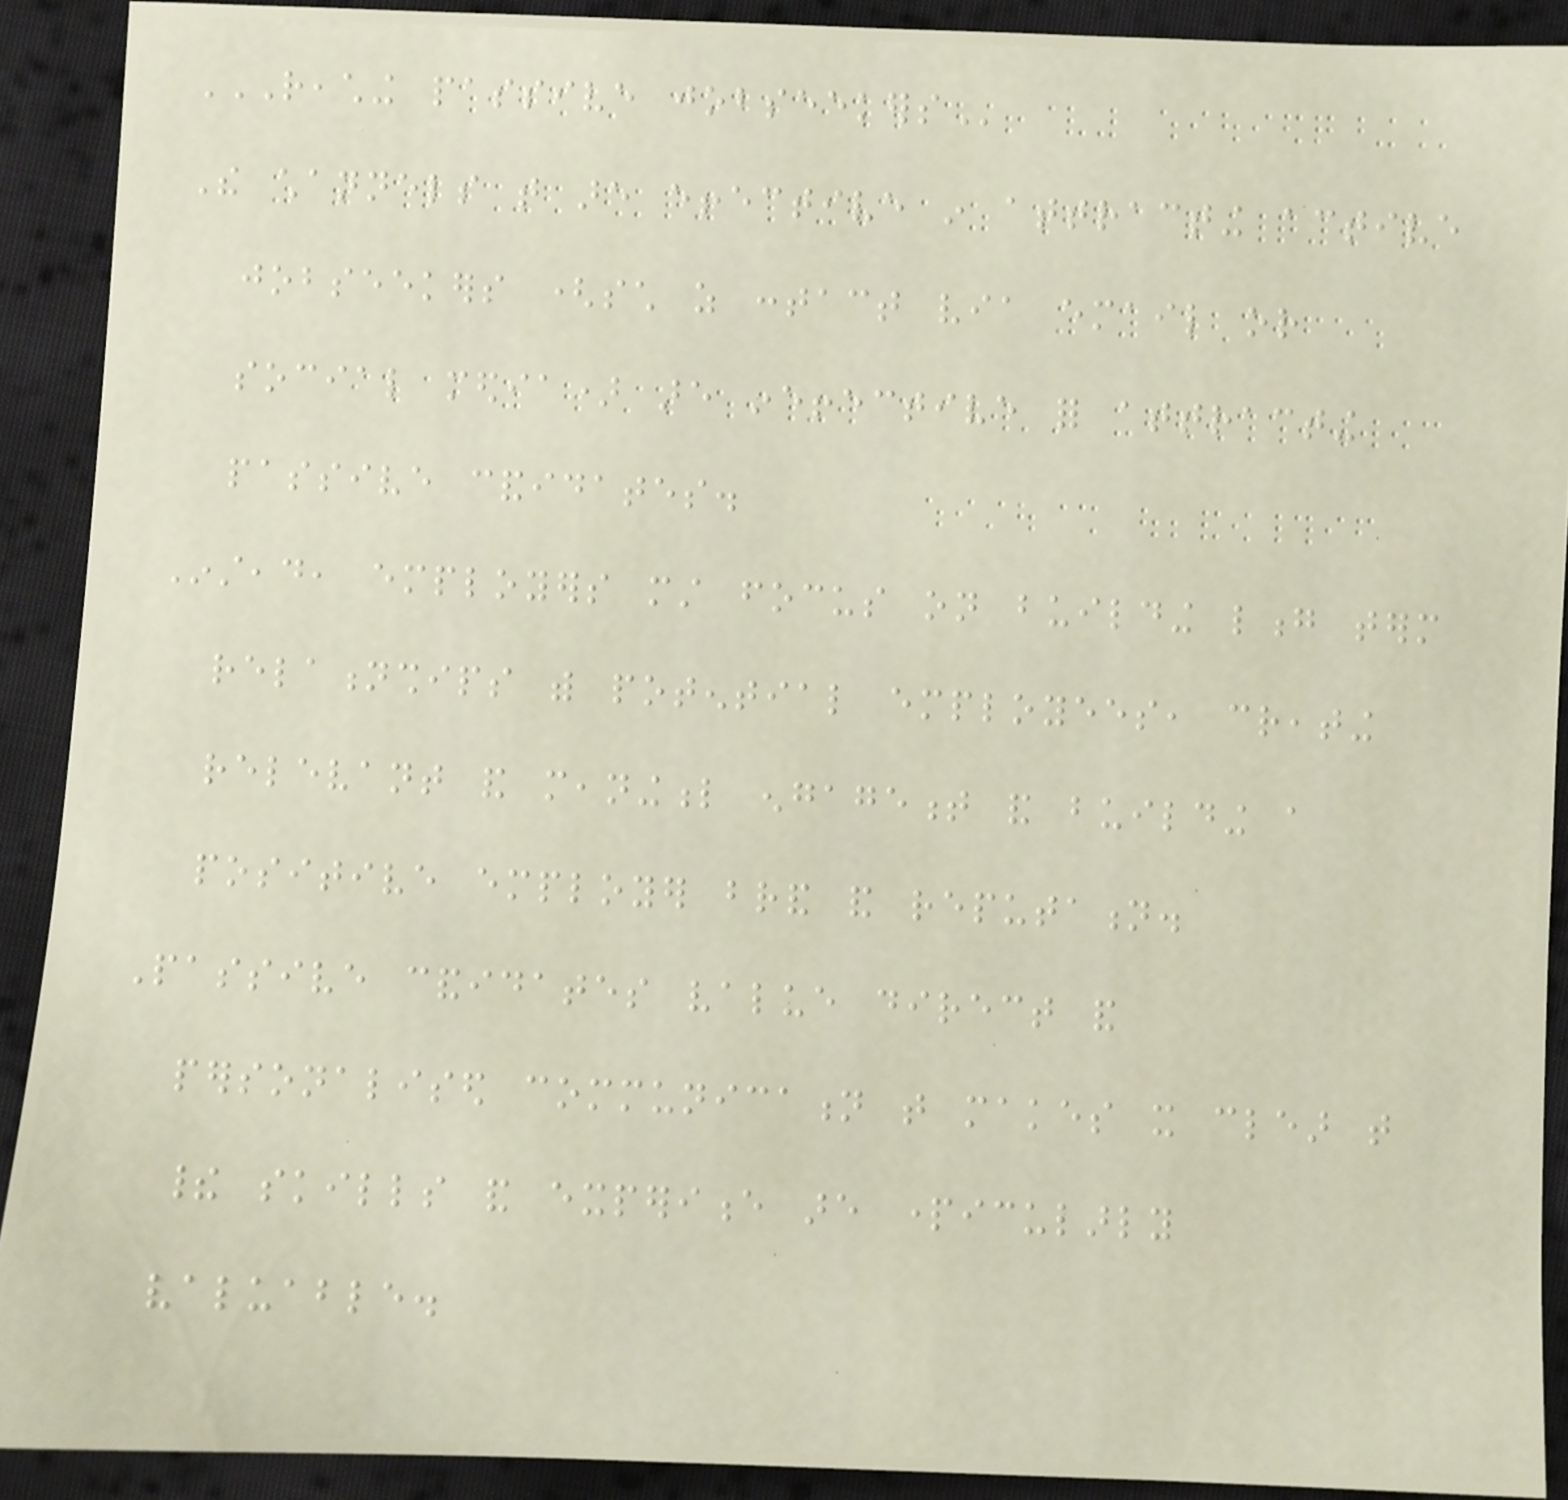REACHING PASSIVE JOBSEEKERS
The channels that are effective in attracting active
jobseekers (such as contact via email or
social media) are ineffective for attracting
passive candidates.
Instead, employers must focus on building long term
relationships with potential employees, creating
relevant and meaningful engagement and building a
positive employer brand and reputation.
Passive candidates value direct and
personalised communication that makes it clear that
their skills and experience are particularly
valuable.
